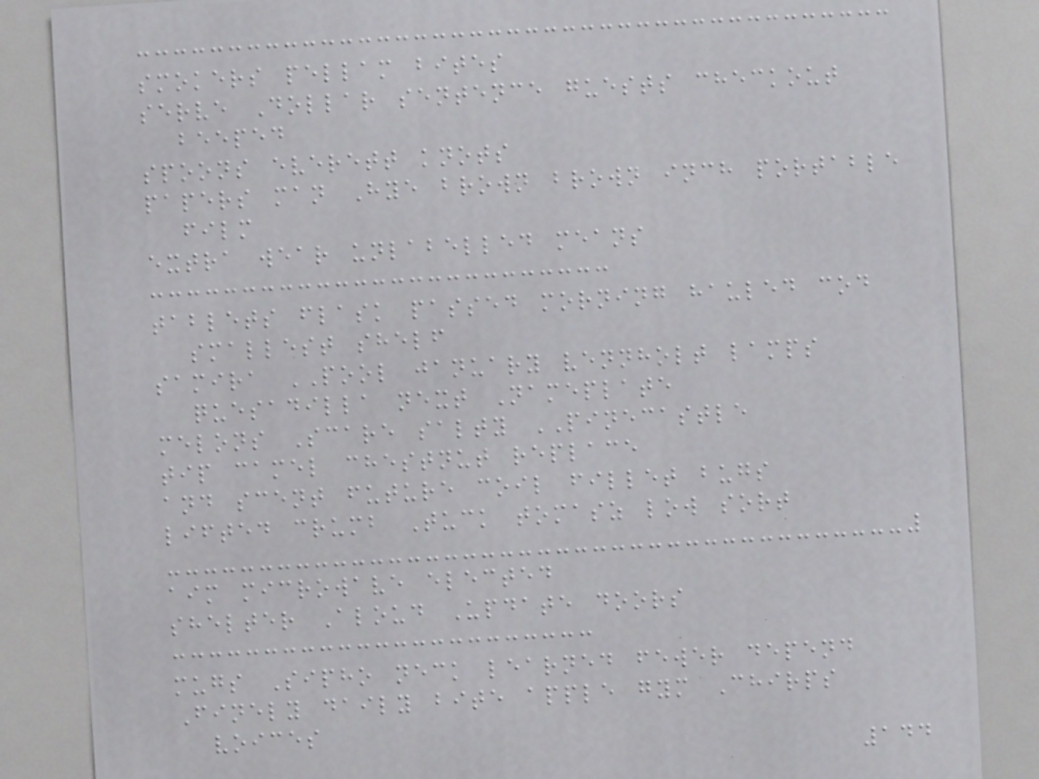smokers pellam bites
serve Dollar sentence guests checkout
beeped
spoons everett knots
papers man Hye brown brown inch portable
film
extra wear unlabelled means
tablets flask passed morning hauled cod
smallest shelf
samira POOL january vennholt lamps
quesadilla next Nameplate
melons Scare salty PINECASTLE
tip camel chestnut replace
and scent future coil fillet bugs
lifted crumb Tuck tomasz low sort
aim microwave elected
shelter Aloud Update doors
mugs Sipho neck learned fewer depend
Finely daily bite apple gym Chirps
voices
144
